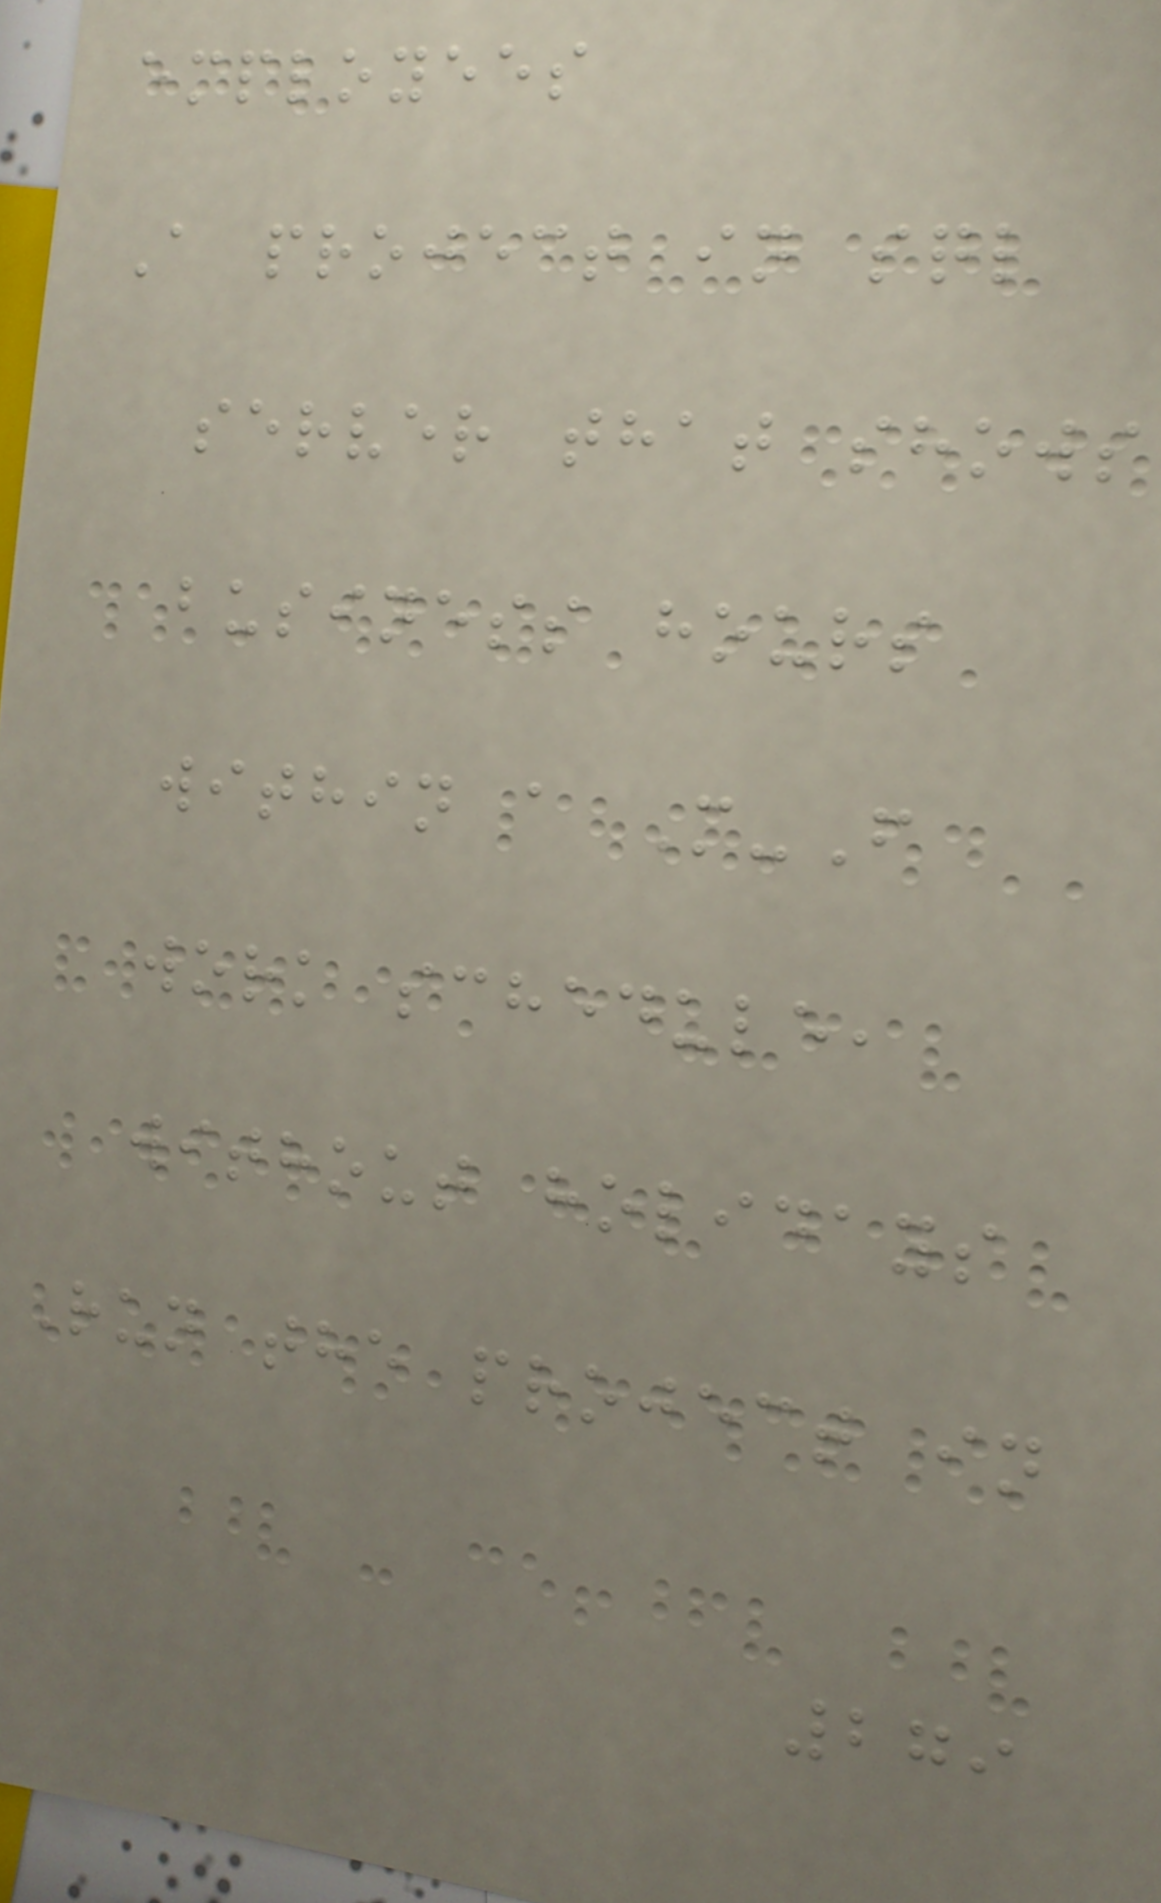employees
A project in sql
server that shows
business hours
within a M-F
work schedule,
without holidays
Run the project in
279
